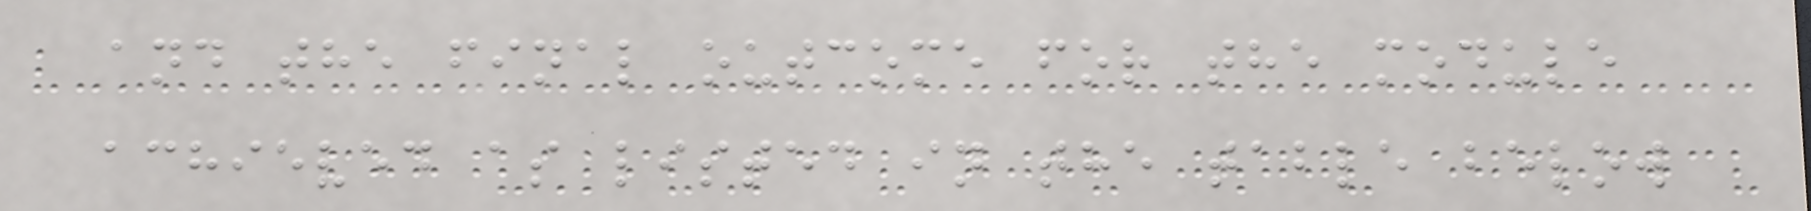and the final outcome for the module
achieved as listed in the table below
